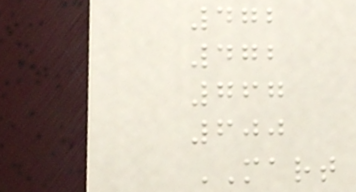472
472
767
600
MART
